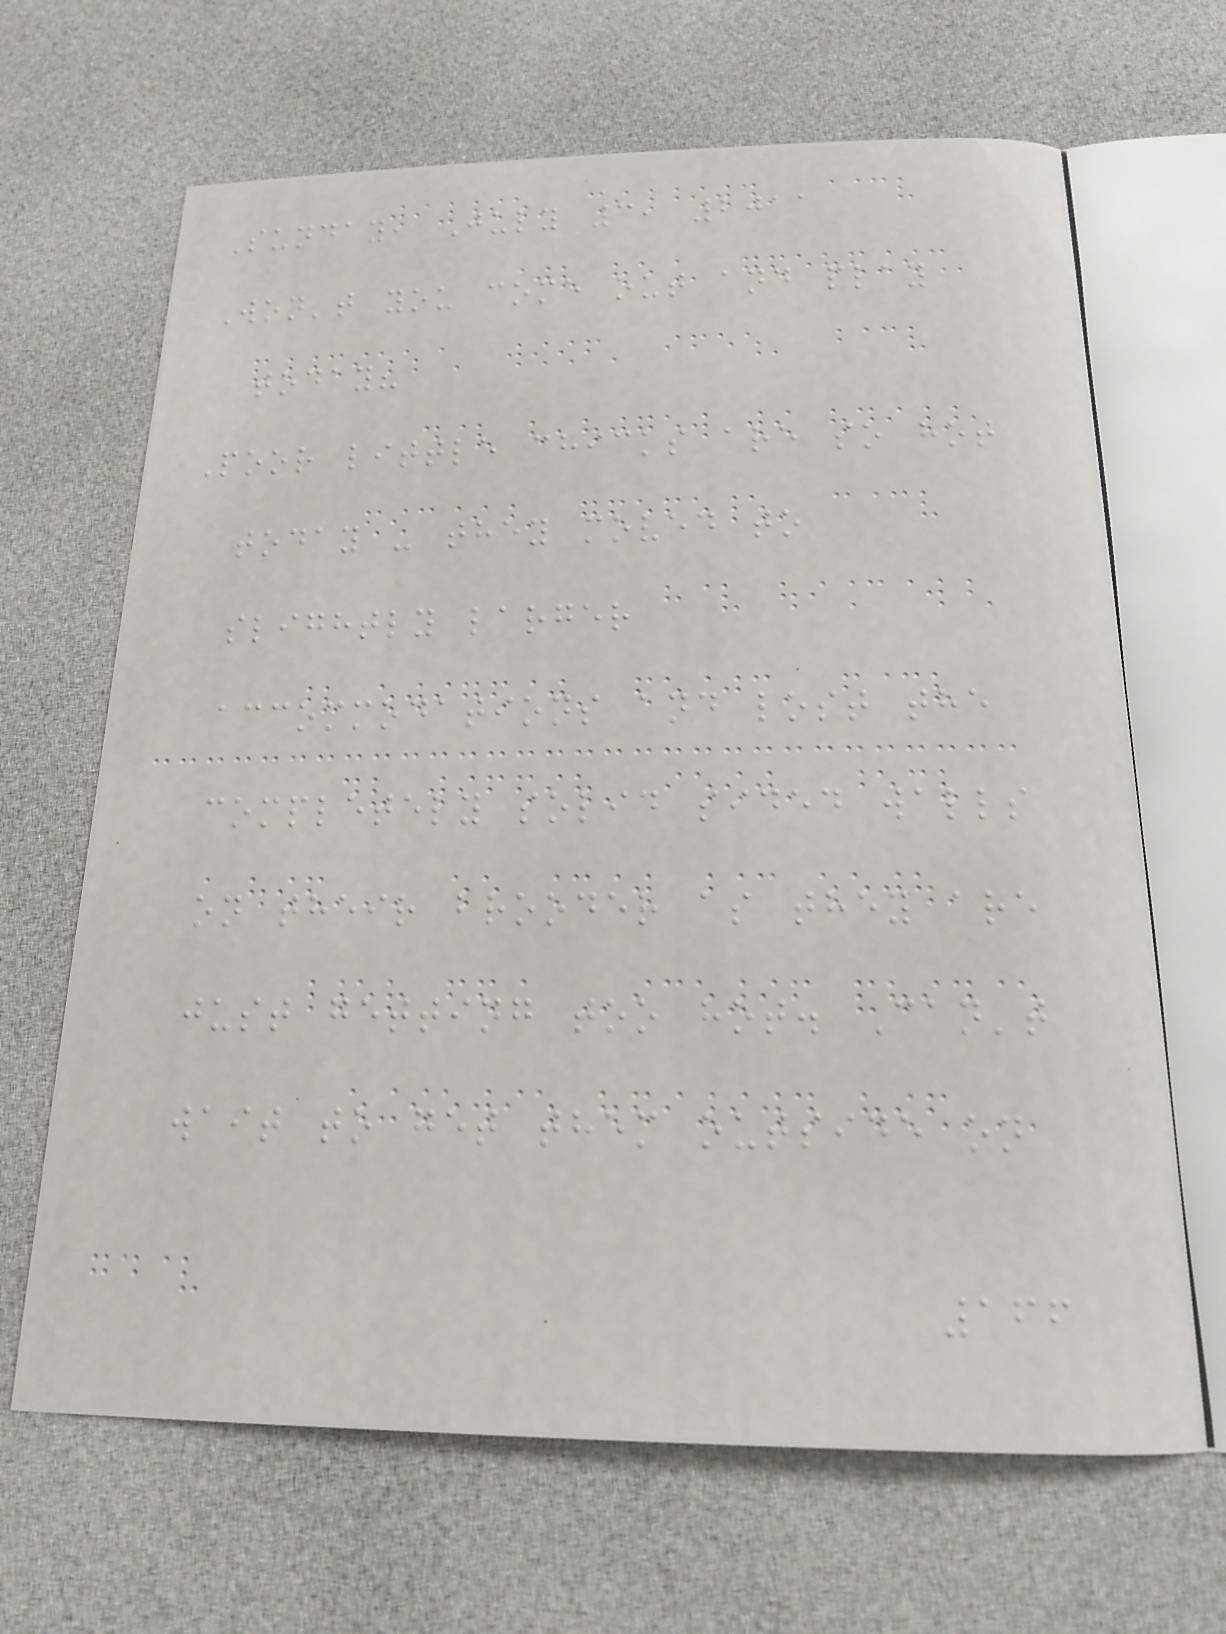Sunday, July 3, 2011
Won't you come out and play
today?
Poor little chicks are so hot
today - they moved to
slightly larger
accommodations and lost the
completely solid sided walls
on their brooder as they are
just getting too hot. Can't
wait to get them outside on
166
